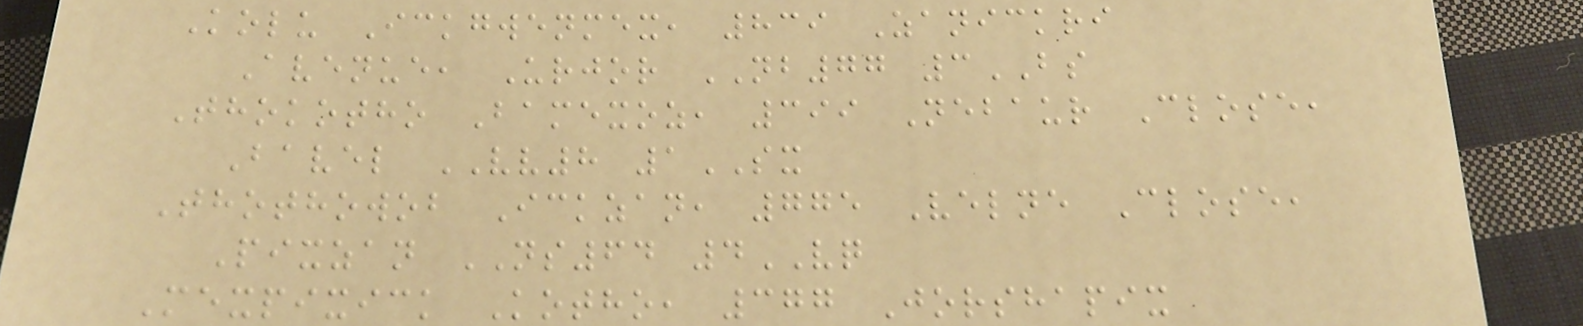Kolu Ickgwenmex, 839 Zanickri
Avenue, Urjor NB77 3BS
Thokotho Bamexoz, 399 Nebaur Close,
Bavel VV8 1SX
Thothowob Ickzan, 775 Velne Close,
Pixzan NS64 4VQ
Mexpixick Kotho, 377 Jorshapix
